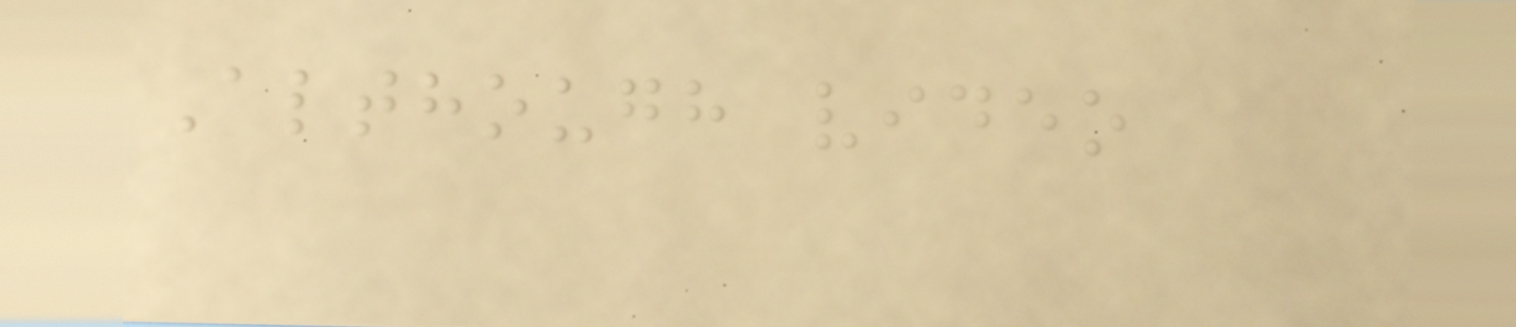Although video
